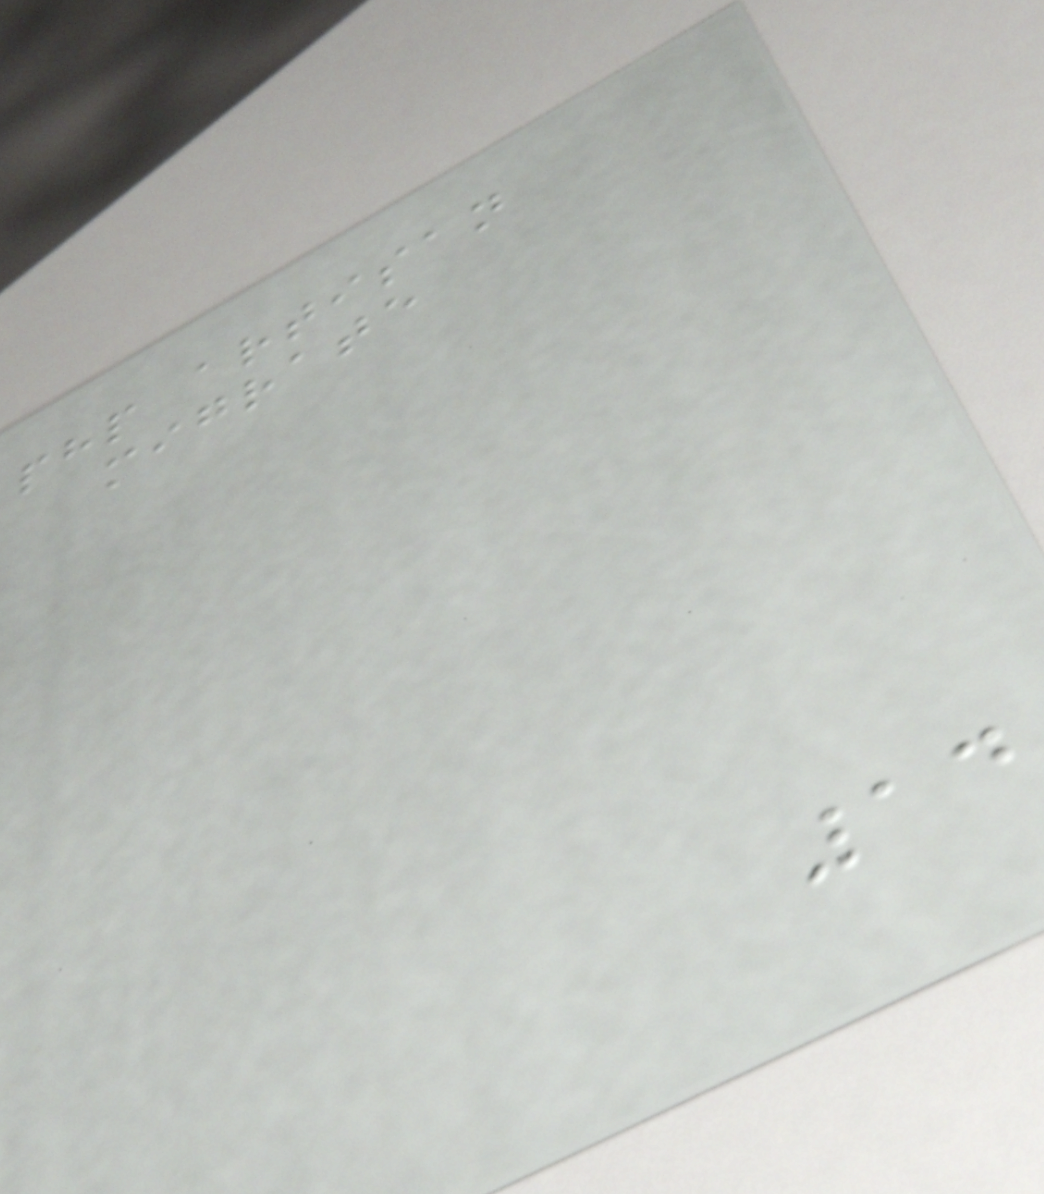php artisan
migrate
14
